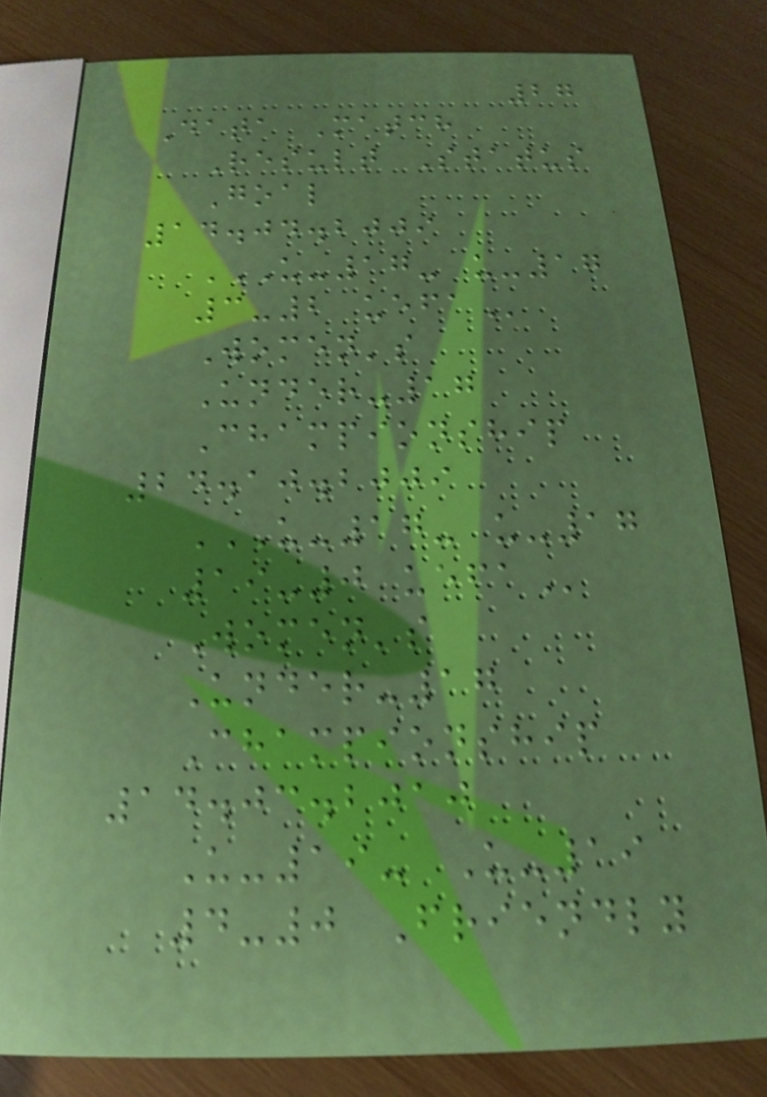27
Data Match
Result Status
Goal
14.04.2009
U-17- U-17
3-2 UEFA
Women's
Under-17
Championship
24.10.2009
U-17- U-17
19-0 UEFA
Women's
Under-17
Championship
14.03.2010
U-19- U-19
4-0 Friendly
